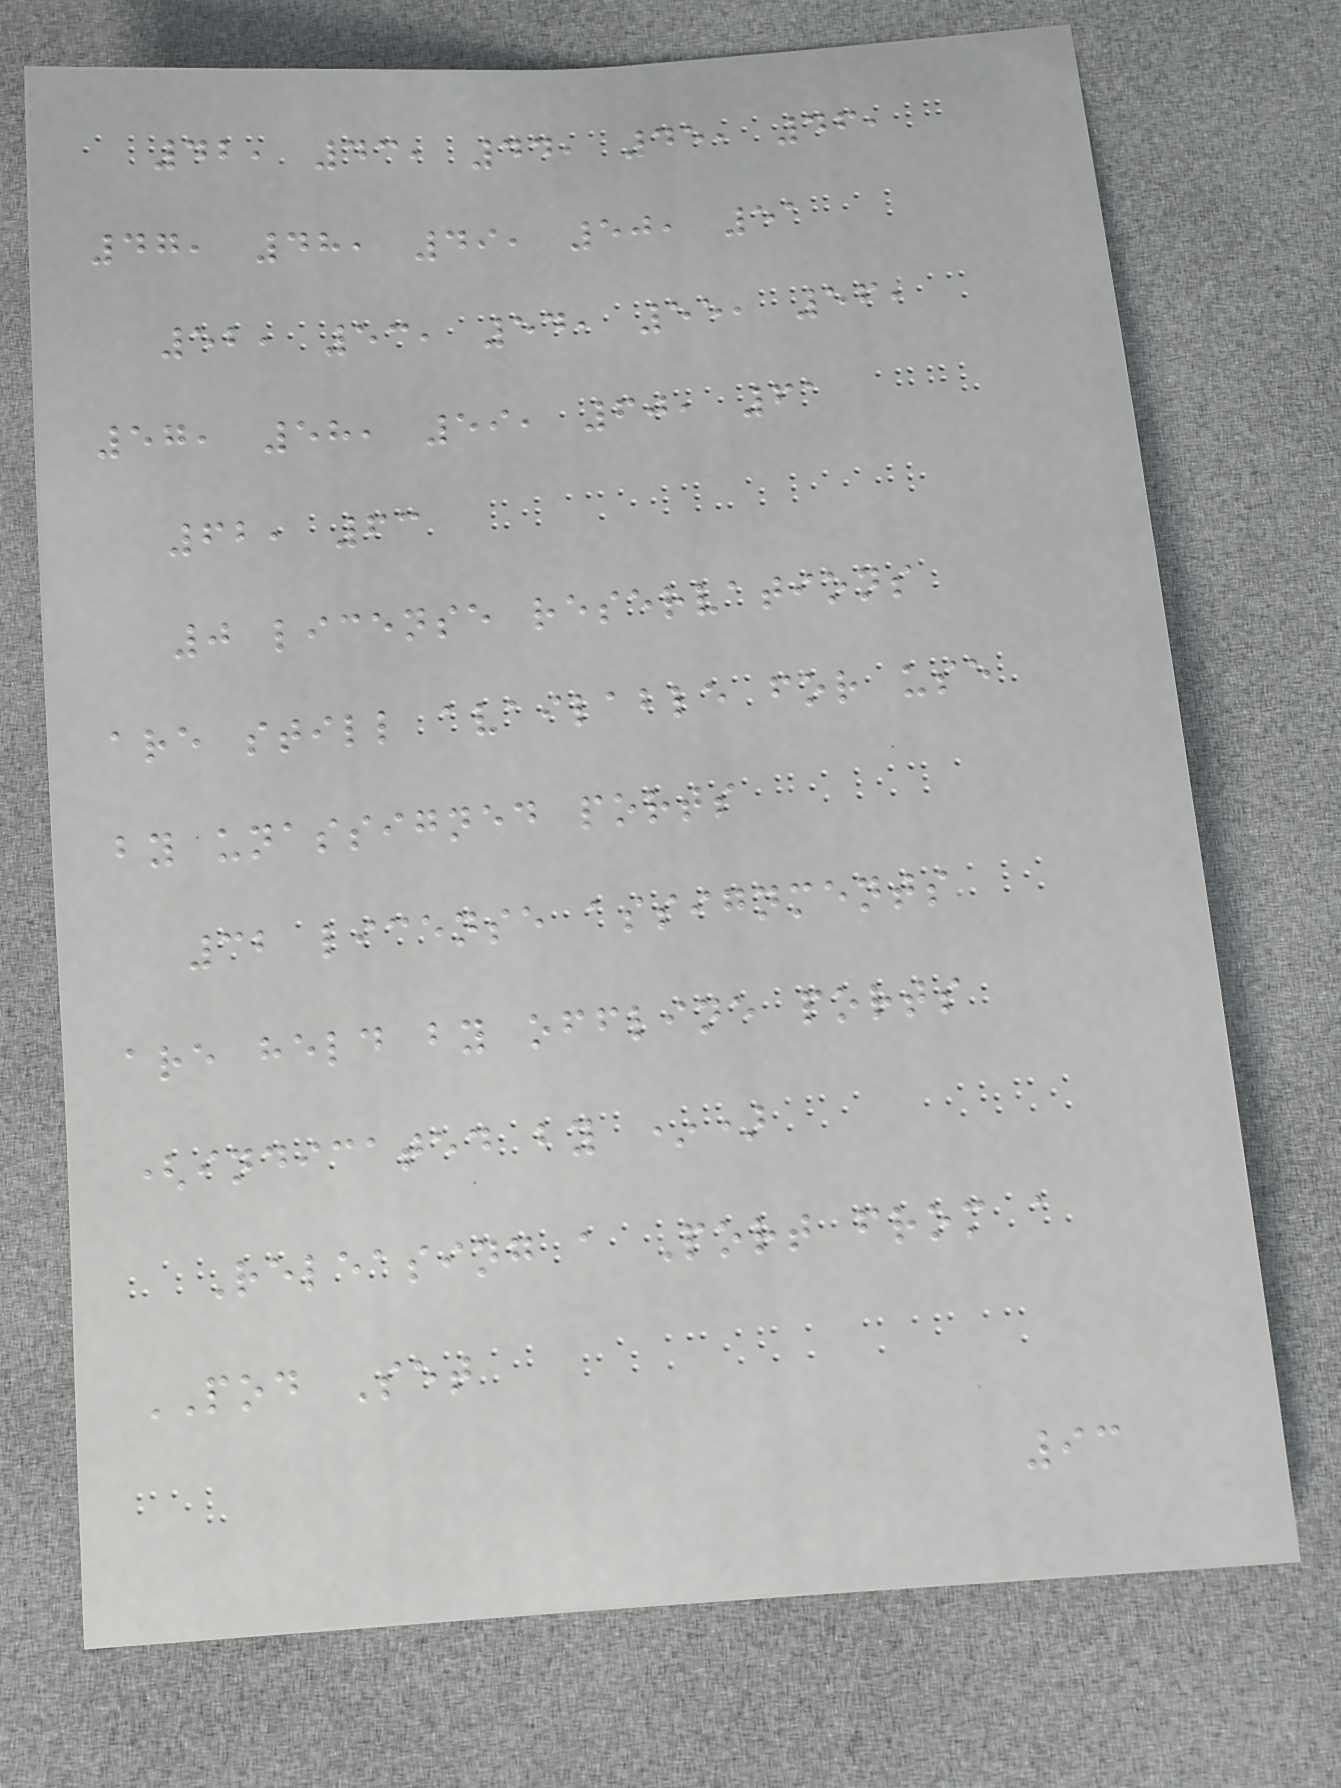42, 43, 44, 45, 46,
47, 48, 49, 50, 51
52, 53, 54, 55, 56,
57, 58, 59, 60, 61
62, 63
0 license reservations
are still available for use
by unassigned ports
32 license assignments
are held by offline ports
(indicated by *)
Releasing a Port from a
POD Set
93
